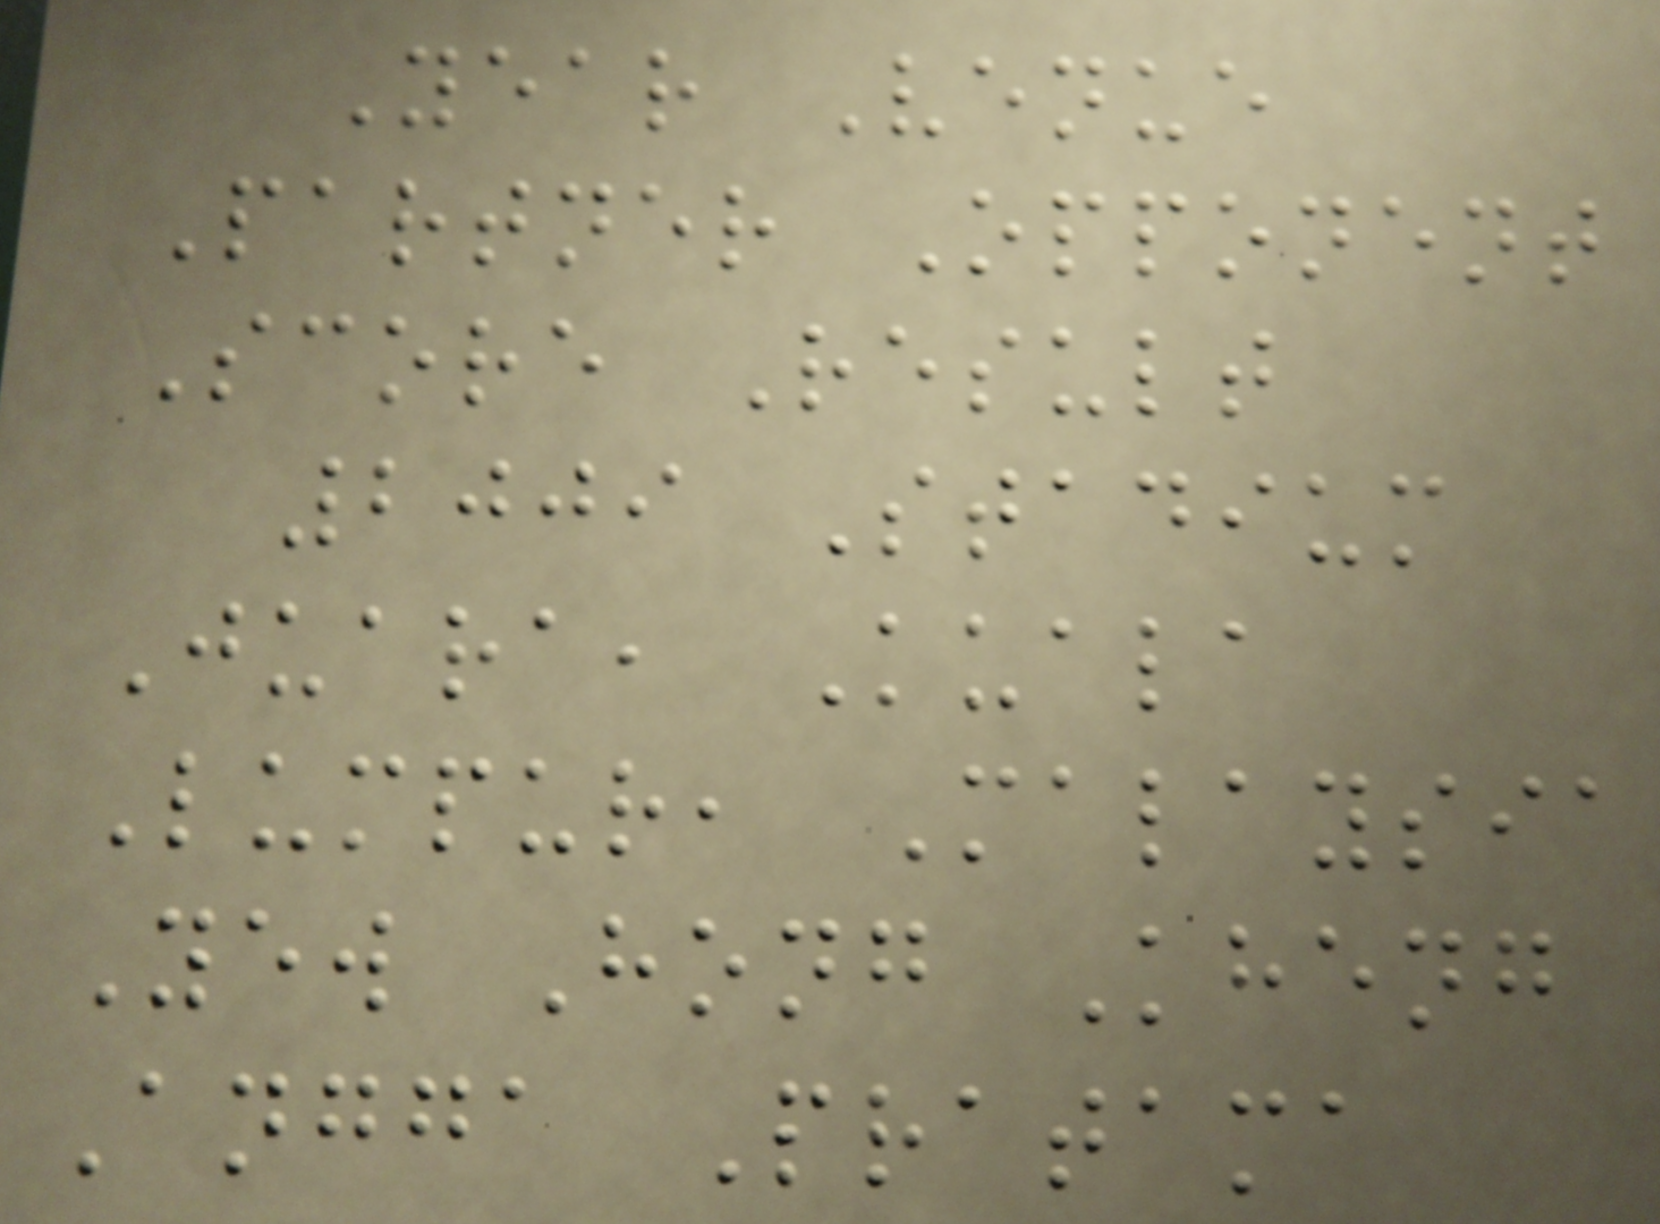Year Venue
Partner Opponent
Score Result
2009 Stadium
Juara, Kuala
Lumpur, Malaysia
Yew Hong Kheng
Angga Pratama
